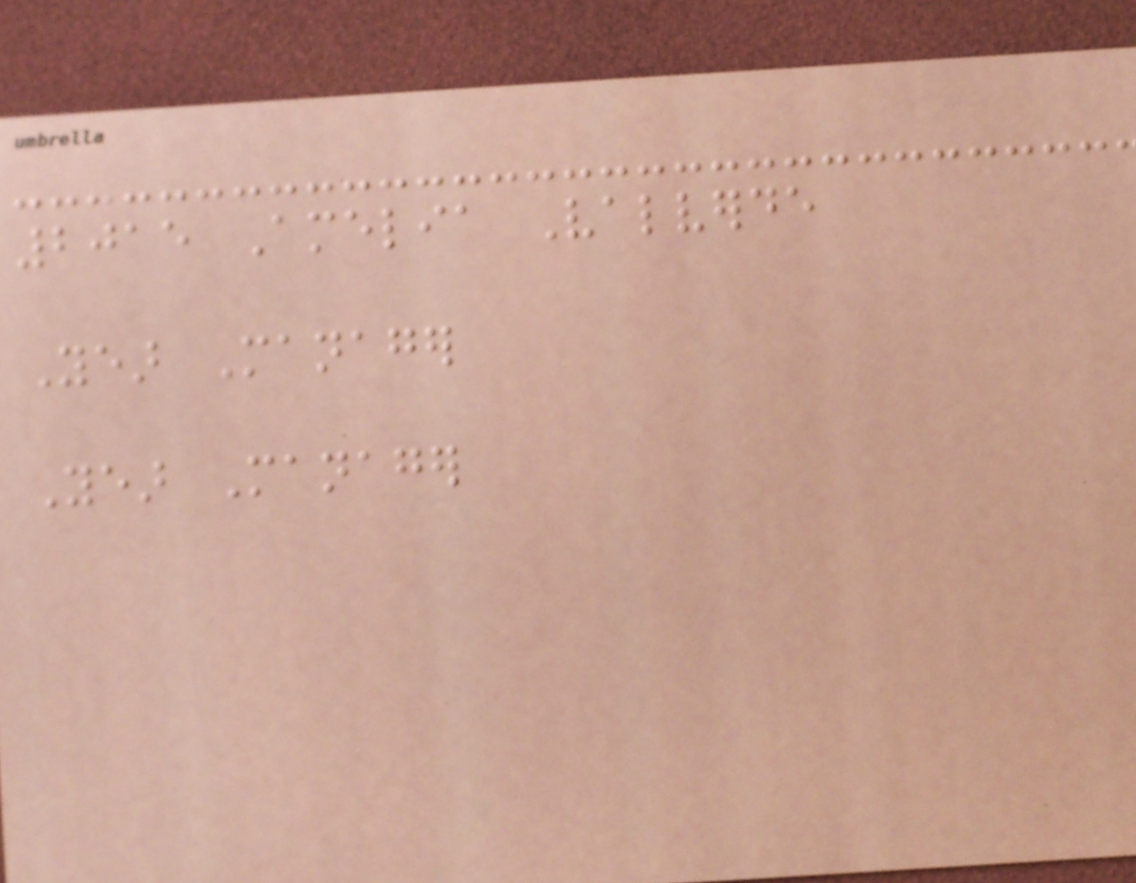2015 Amelia Valverde
Year Manager
Year Manager
